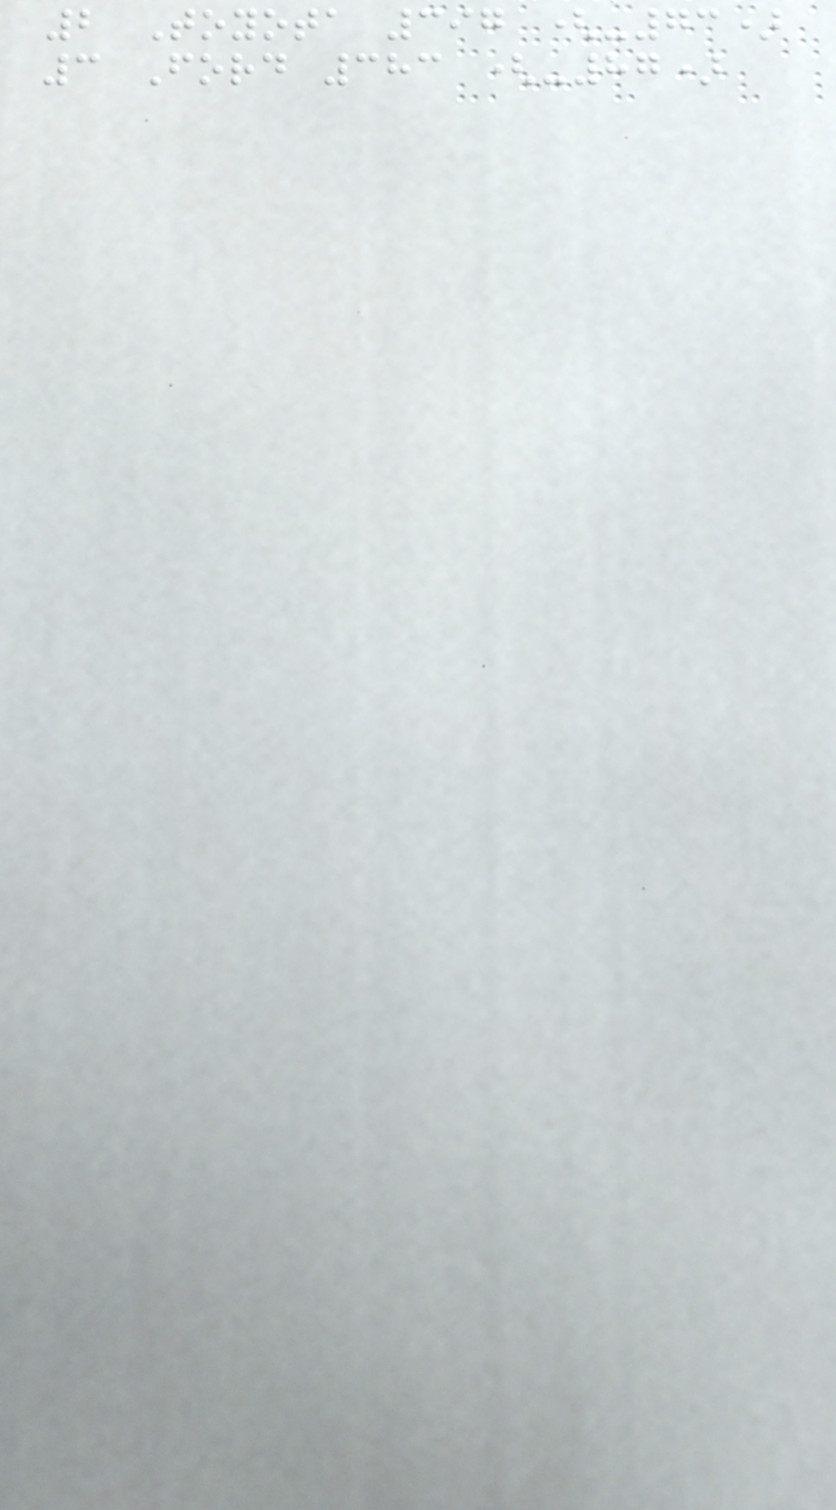2 Toyota 397 (-73)
3 Ford 383 (-87)
